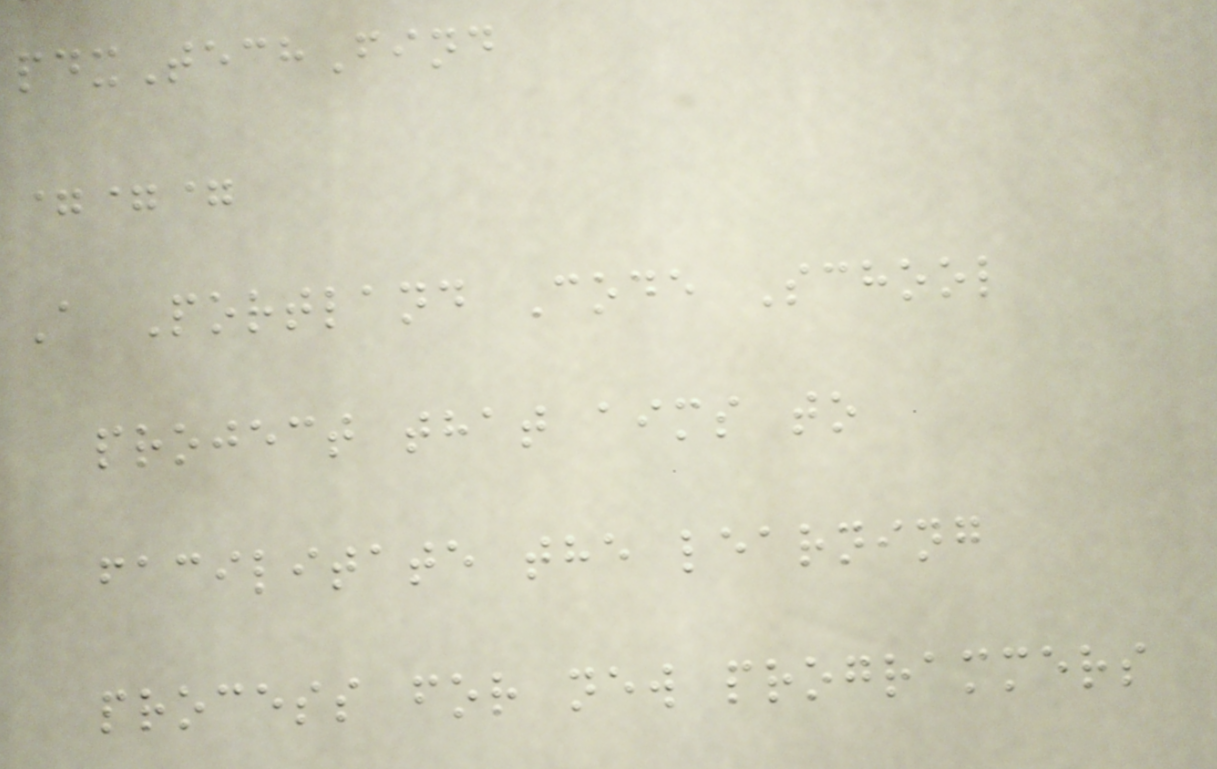pdxTechFind
===
A Portland Code School
project that aims to
facilitate the learning
process for new programmers
